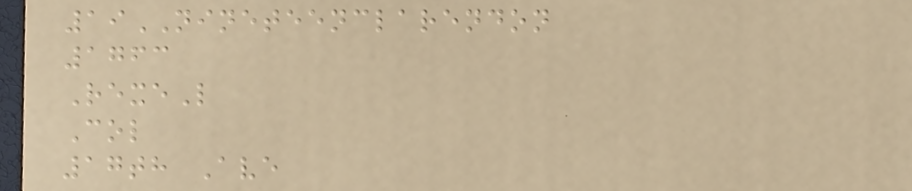19NINETEENCLARENDON
1763
RexeL
Col
17th Ave
